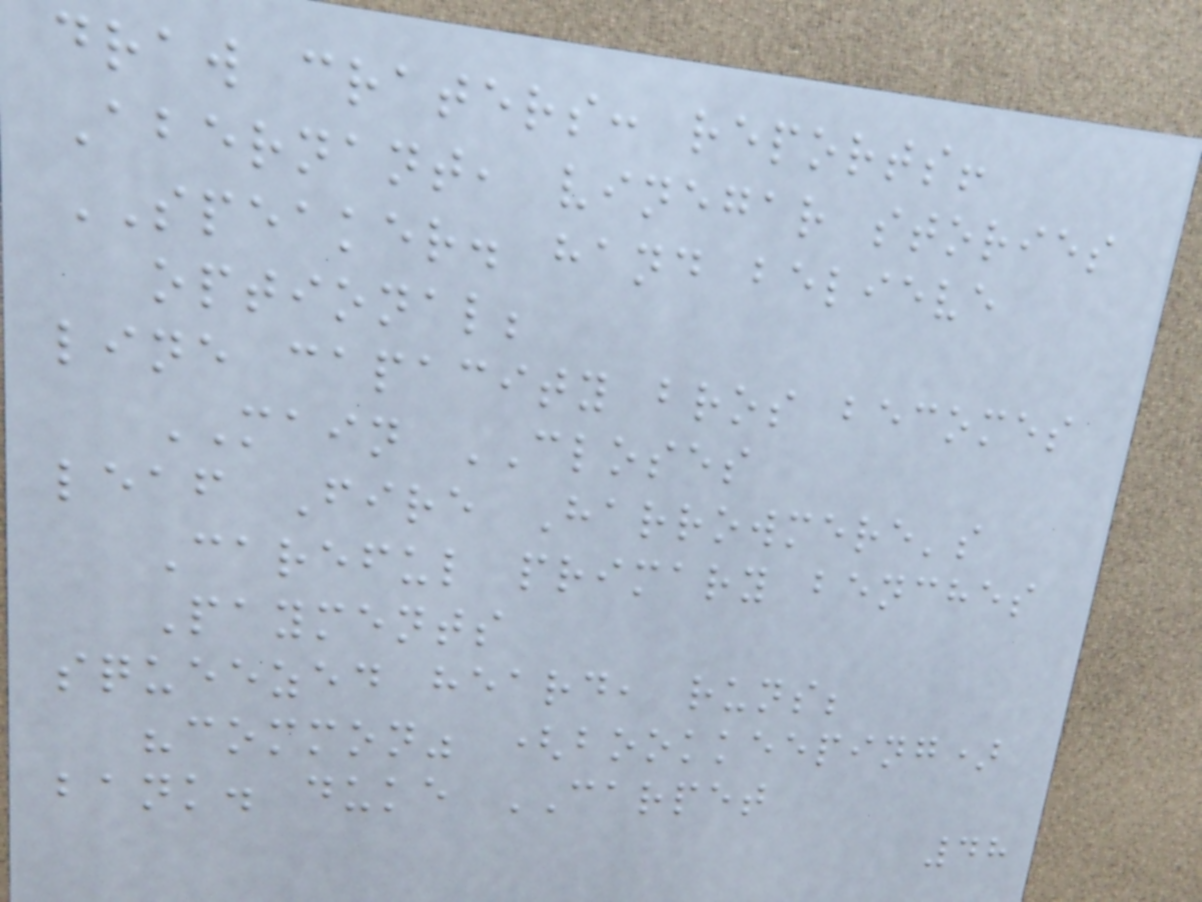draw craters: reports!
Abernant, vinegar stories
SPEAKER. hand believe
optional;
line capacity bros becomes
MAIN CLOSES
leaf Fire Harrowmere's
Careful primary benches
Payments
squeezed heard, runs;
"common" (bookkeeping)
bank. duke CARPET
48
